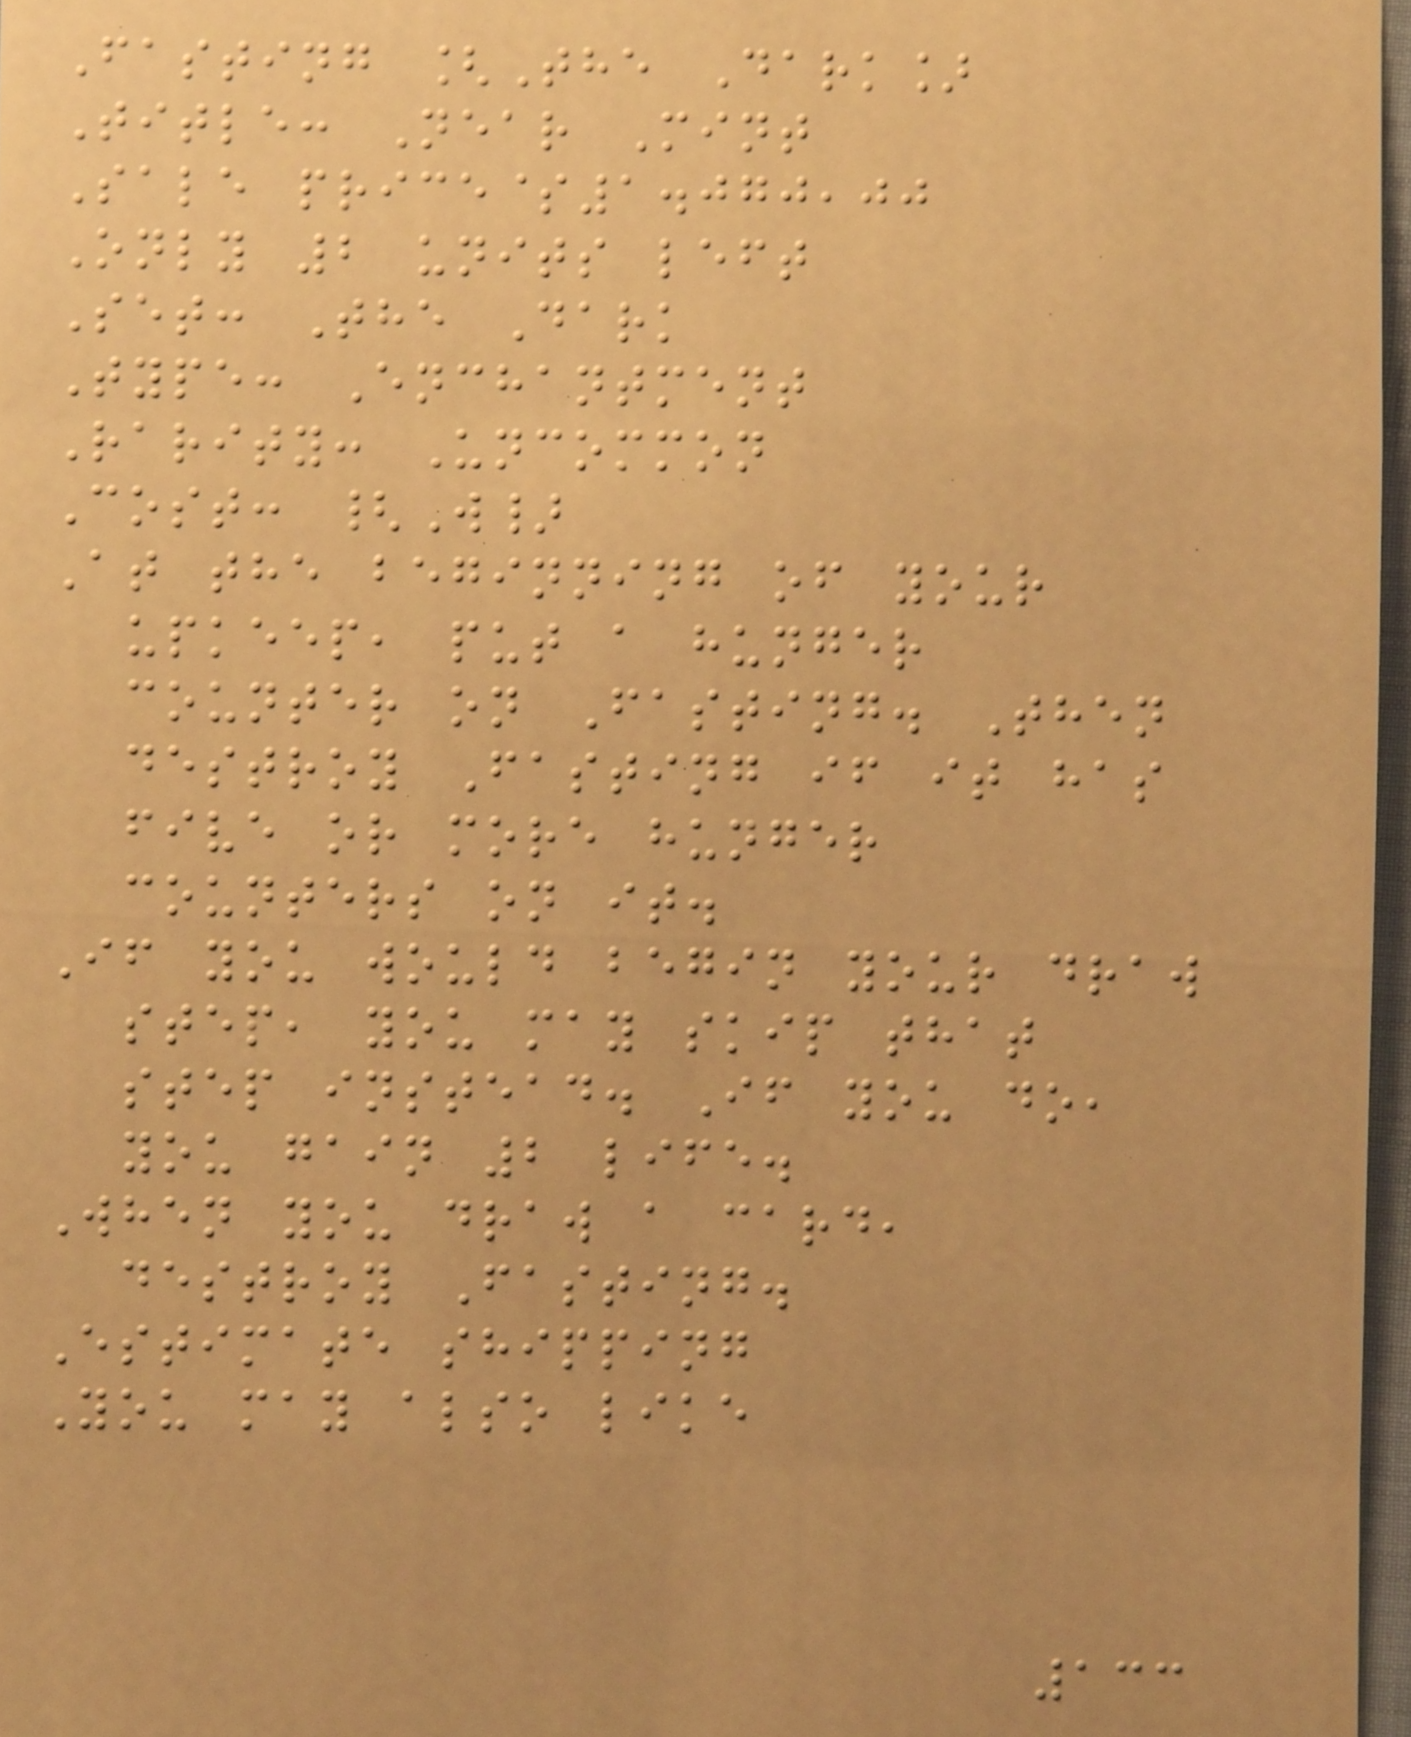Fasting [The Dark]
Title: Near Mint
Sale price$1.070,00
Only 2 units left
Set: The Dark
Type: Enchantment
Rarity: Uncommon
Cost: {W}
At the beginning of your
upkeep, put a hunger
counter on Fasting. Then
destroy Fasting if it has
five or more hunger
counters on it.
If you would begin your draw
step, you may skip that
step instead. If you do,
you gain 2 life.
When you draw a card,
destroy Fasting.
Estimate shipping
You may also like
133
